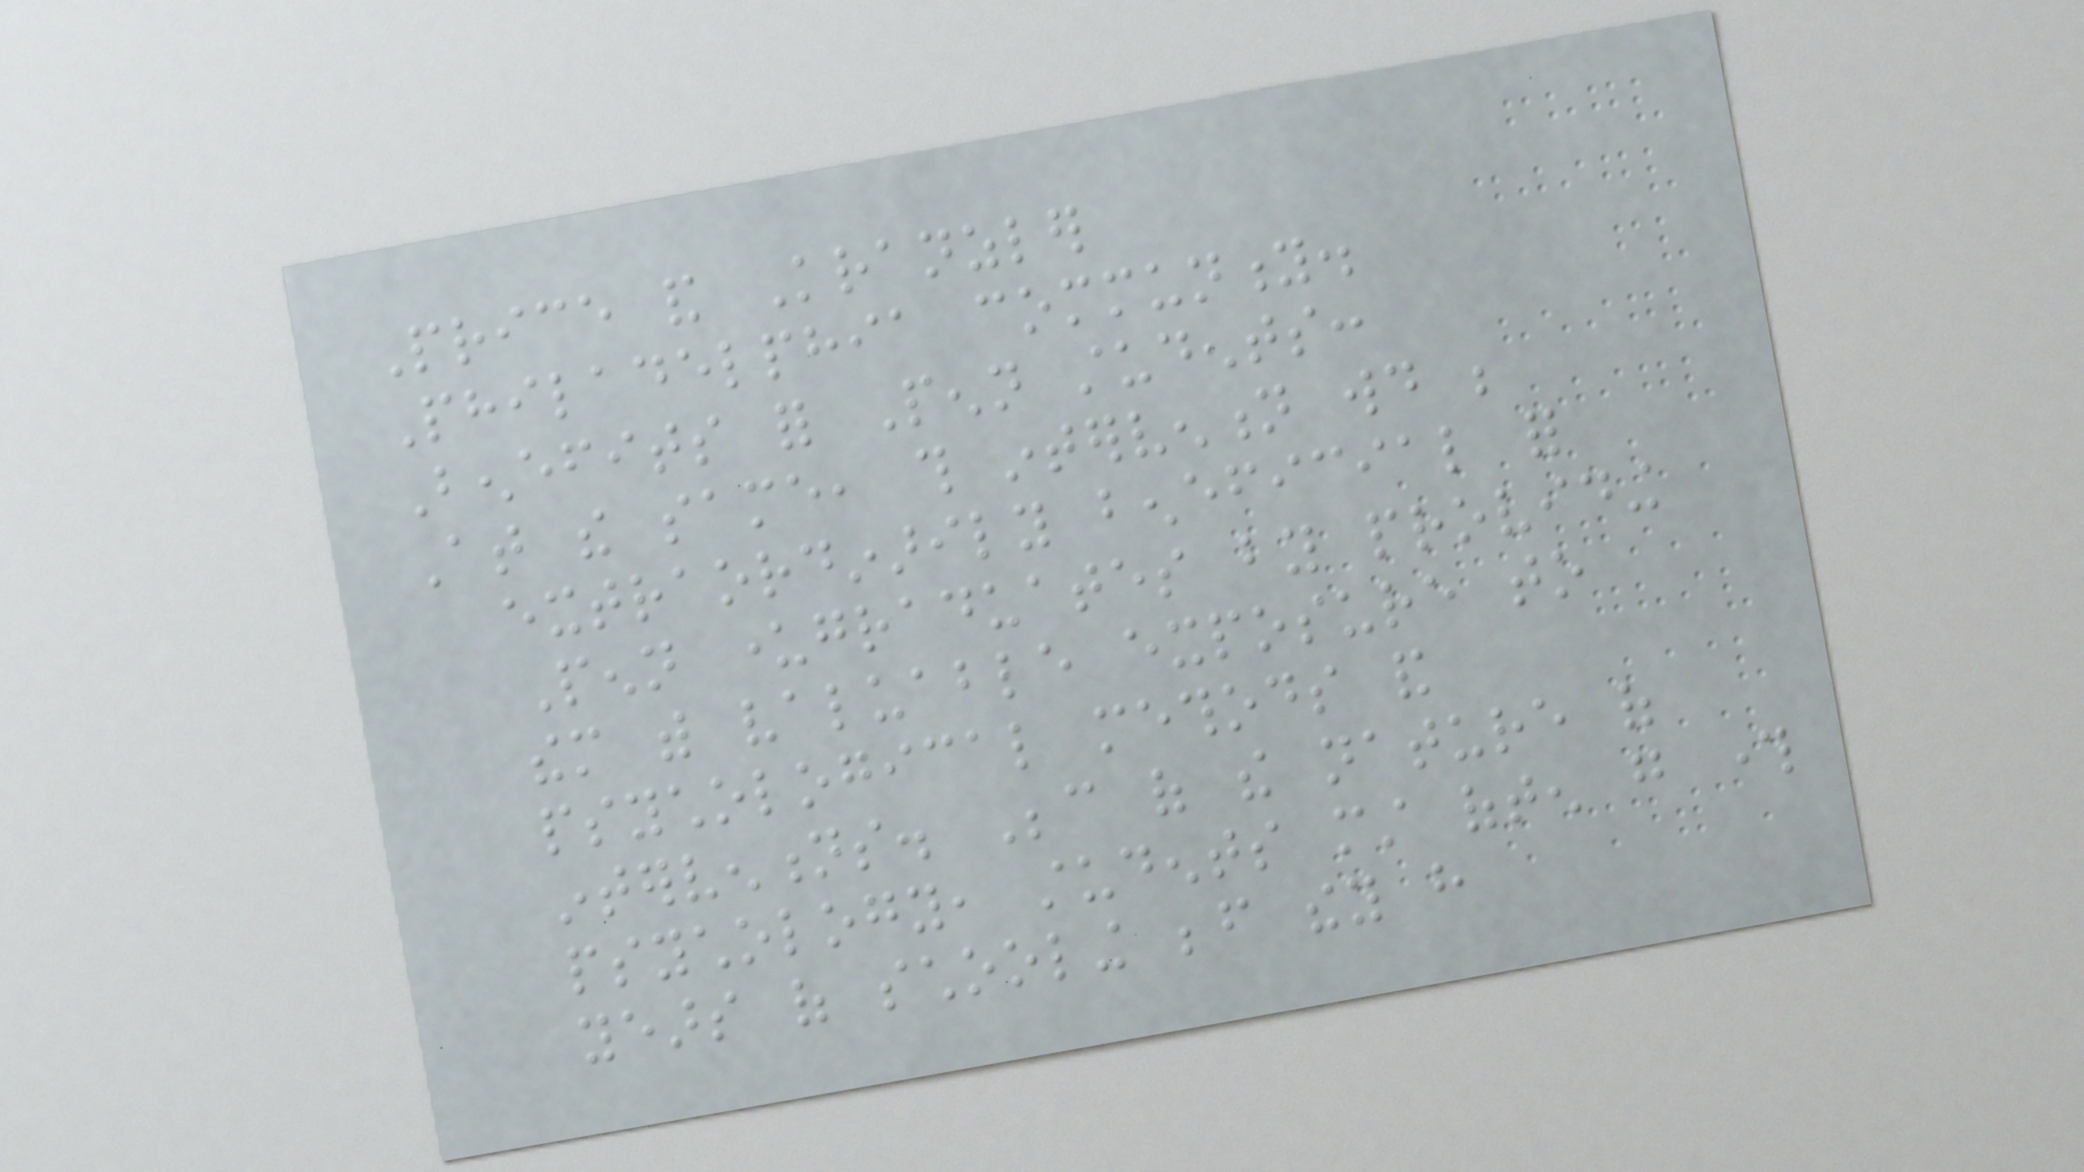Price and Kranzler
Philadelphia community.
Benefits for Penn students:
At the same, this intervention would be
extraordinarily beneficial for
Penn undergraduates by providing
them with valuable exposure to
psychological methods and
interventions. Because of the nature of
psychology, students must often go through
years of schooling before they have
